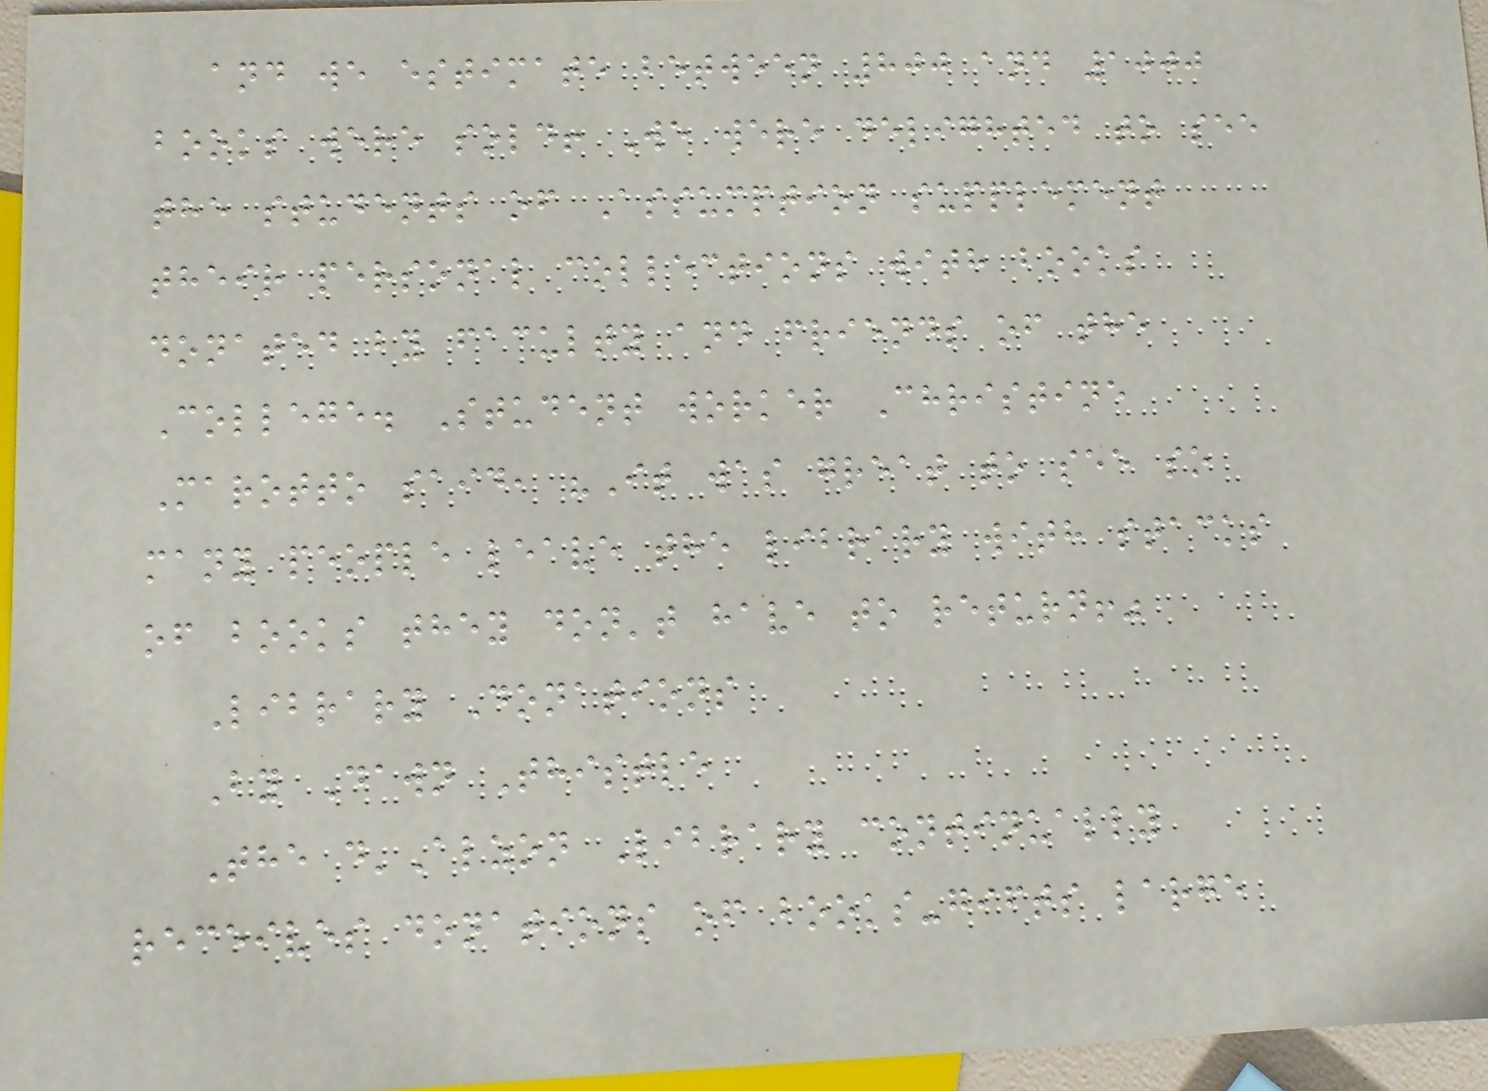and we estimate between 800 and 1000
books were sold! We were delighted to see
the students of Assumption supplement
their personal collections with books
donated by faculty and friends of the
College. Student worker Christine
Marotto said, "It was great to see so
many people leave the library with stacks
of books they don't have to return!"
Library Donations
By Dawn Thistle
The d'Alzon Library continually
receives donations of books-gifts large
